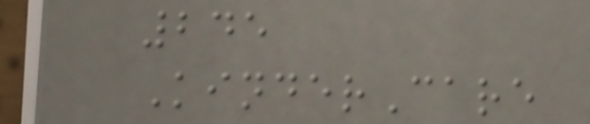245
KinderCare
